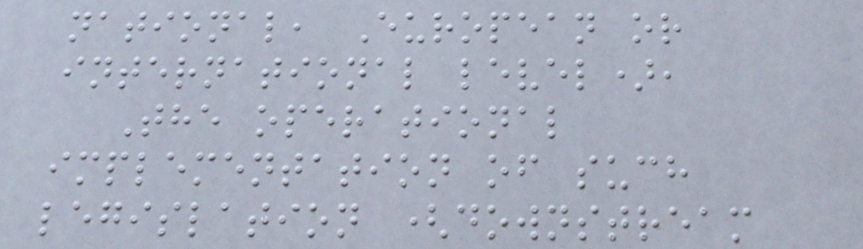national, European or
international level),
The operational
implementation of such
legislation (downstream
